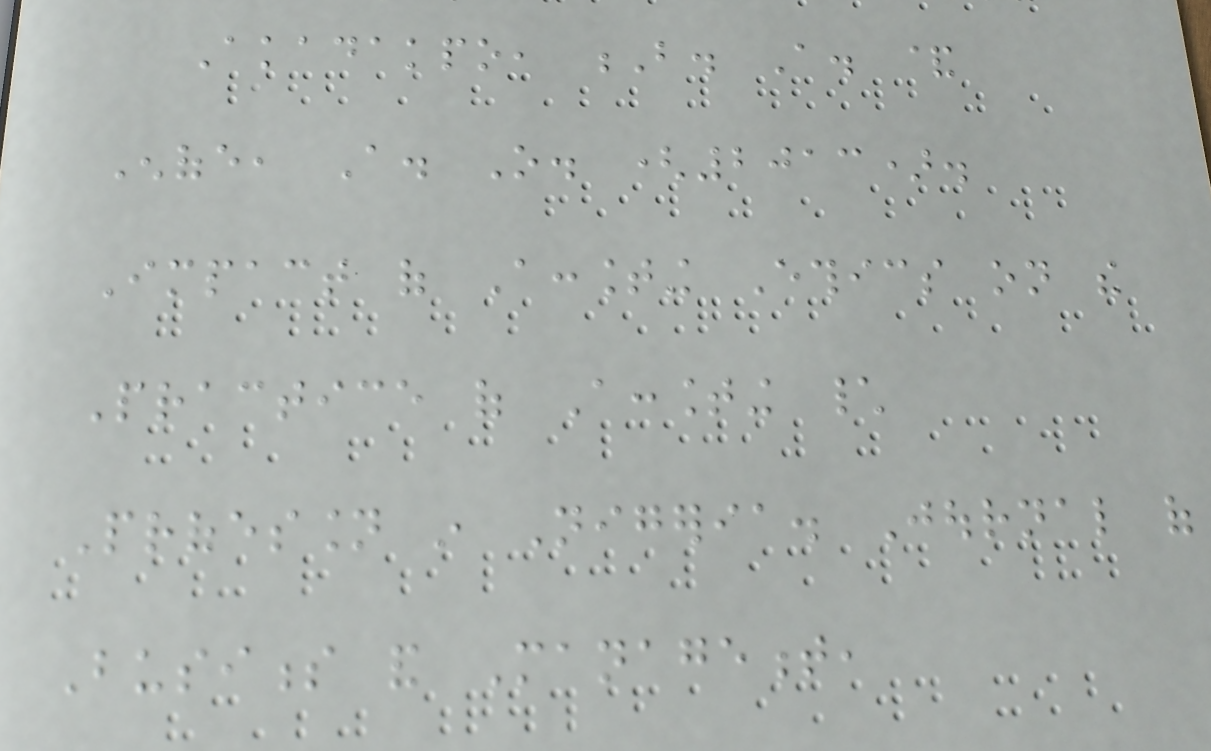Akadakpo, B. A. &
Enofe, A. O. (2013).
Impact of Accounting Ethics on the
Practice of Accounting \
Profession in Nigeria. Journal of
Business and Management,
